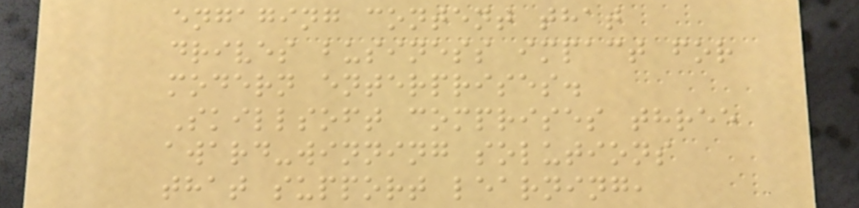engaging content that
drives business impact for
modern enterprises.
Skillsoft comprises three
award-winning solutions
that support learning,
